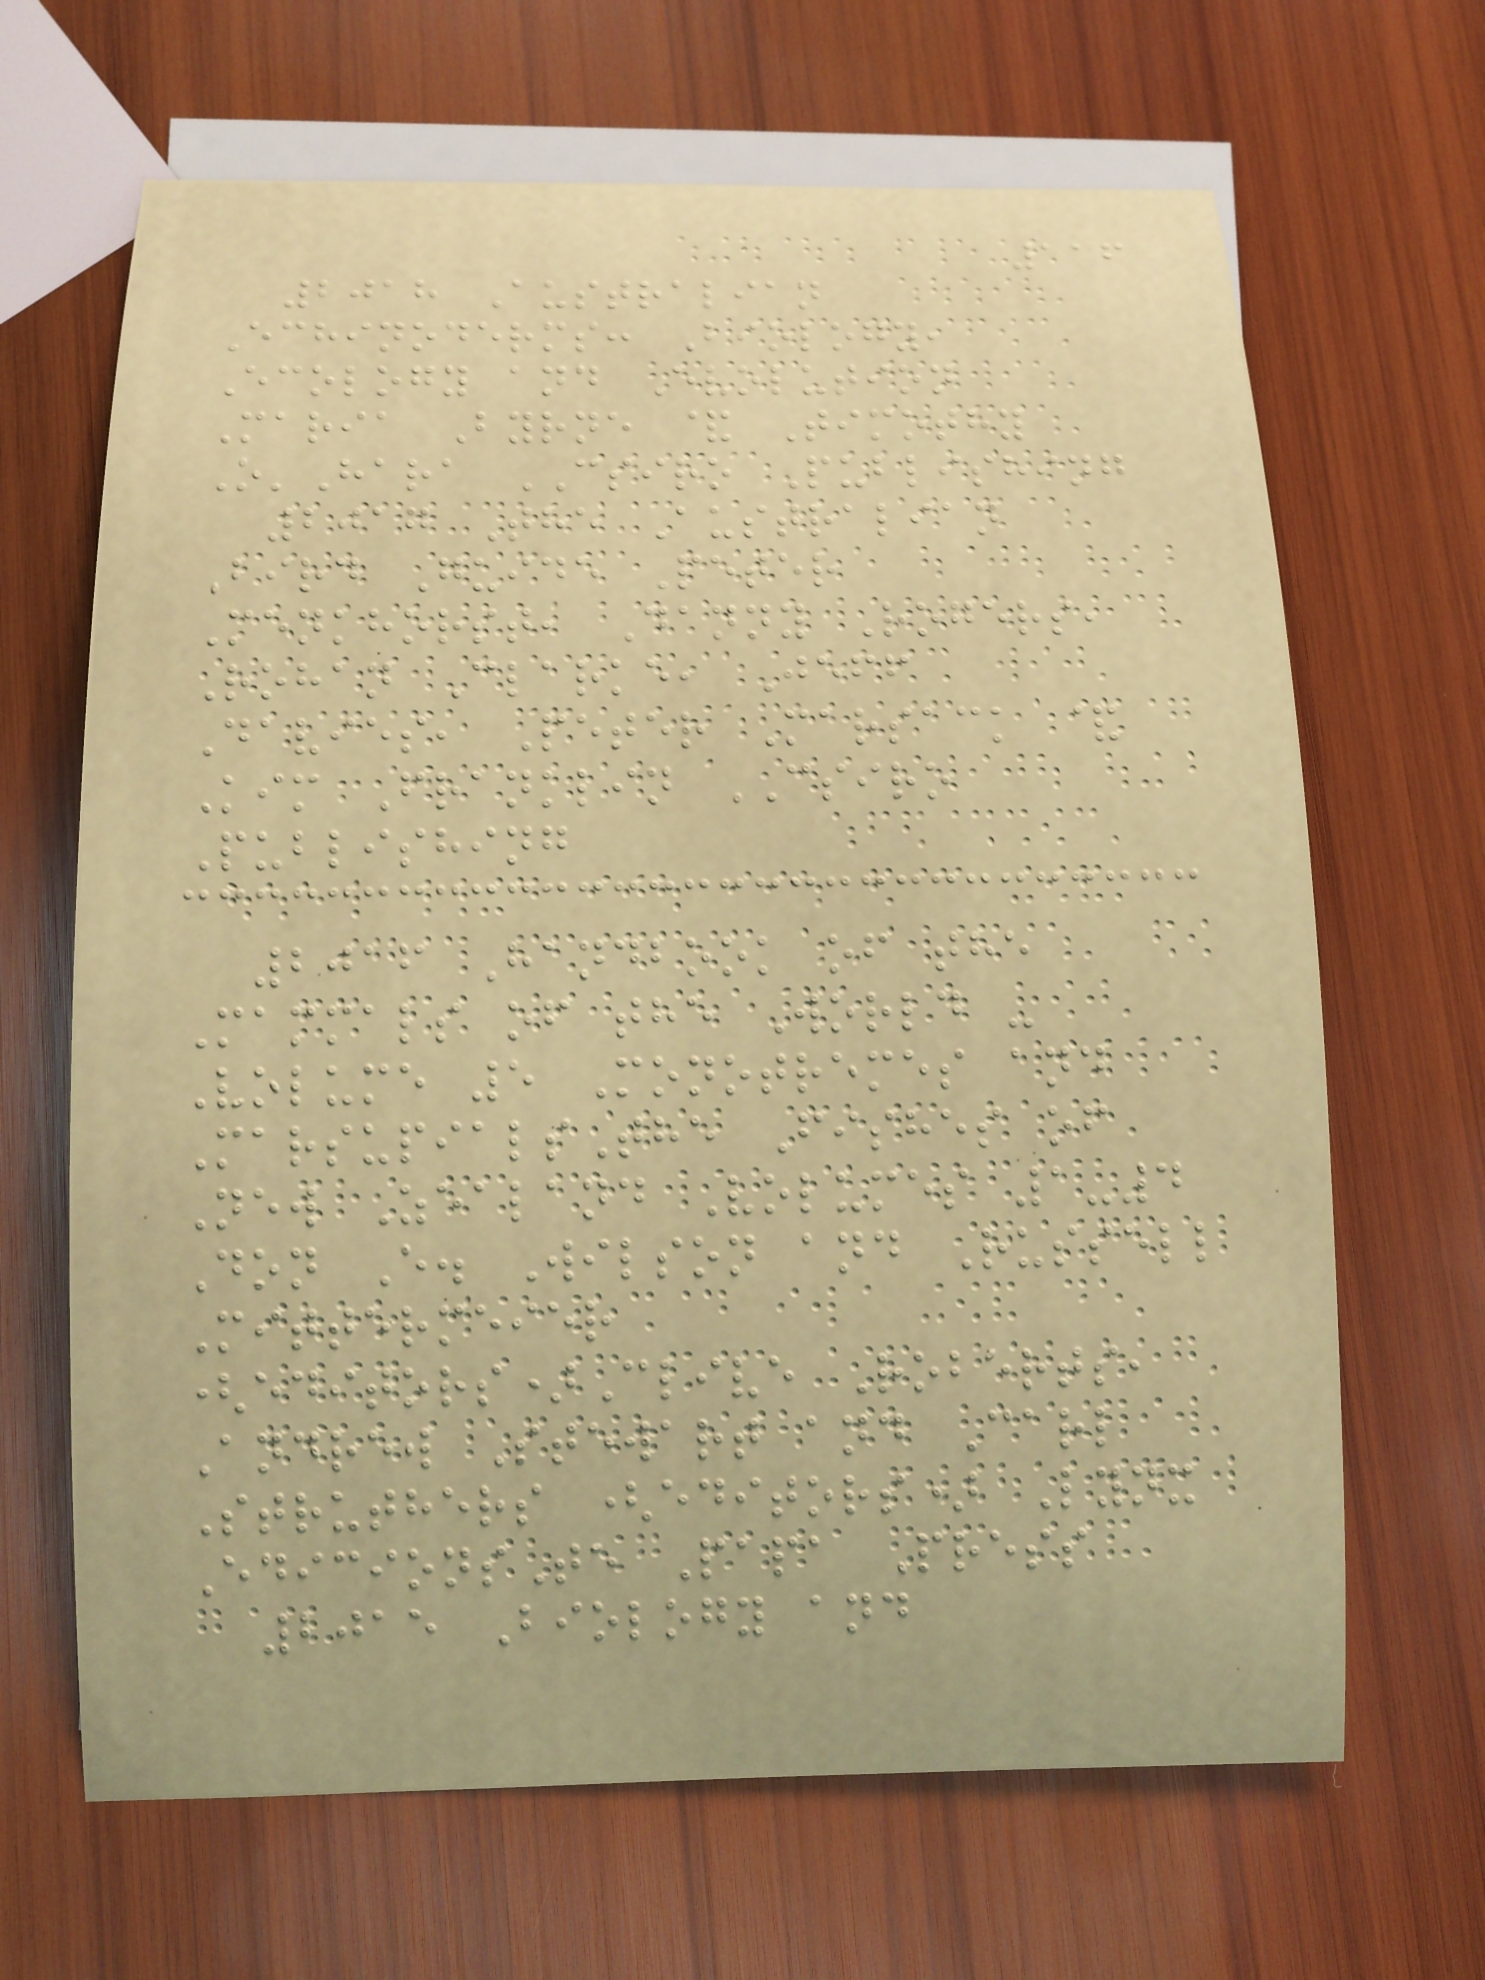116
2018 Australian
Echinoderms: Biology,
Ecology and Evolution
Maria Byrne & Timothy
O'Hara CSIRO Publishing
2017 The Australian
Bird Guide Peter
Menkhorst, Danny Rogers,
Rohan Clarke, Jeff
Davies, Peter Marsack &
Kim Franklin CSIRO
Publishing
2016 Handbook of the
Mammals of the World -
Volume 5 Monotremes and
MarsupialsThe Fishes of
New Zealand Volumes 1-4
Don E. Wilson and Russell
Mittermeier
(editors)Clive Roberts,
Andrew Stewart and Carl
Struthers (editors) Lynx
EdicionsTe Papa Press
2015 Biology and
